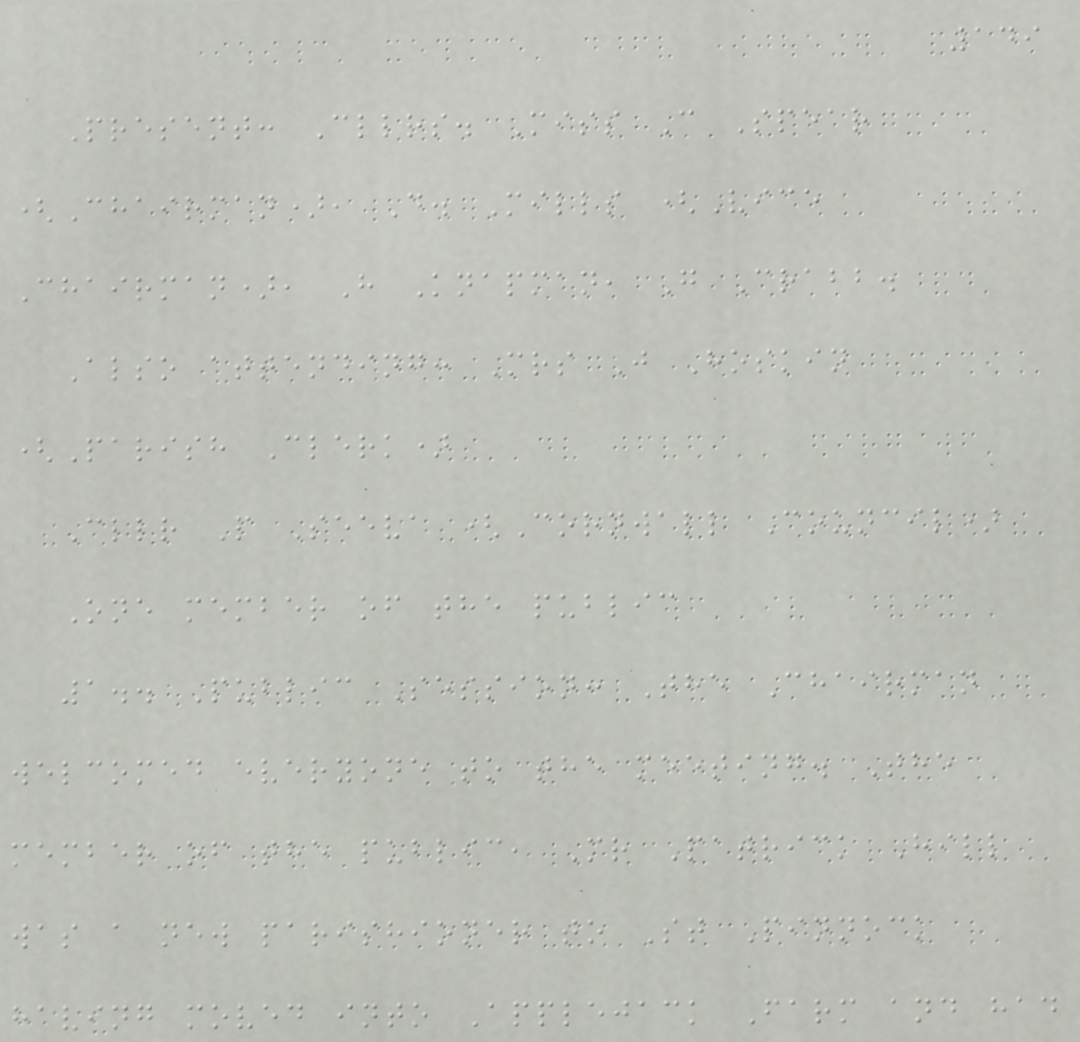149
Present: Cllrs. Miss C Spear
(Chairman), D. Mills (Vice
Chairman), H Knapman, G Crabb.
Also attending: Mrs J Hoskin
(Parish Clerk)
Cllr P Seeva (Cornwall Council)
One member of the public
1.. Public Session: The Chairman
welcomed everyone to the meeting. The
member of the public, Mr Patrick Hill
was a new parishioner to St Pinnock
having moved into Applejack Farm and had
